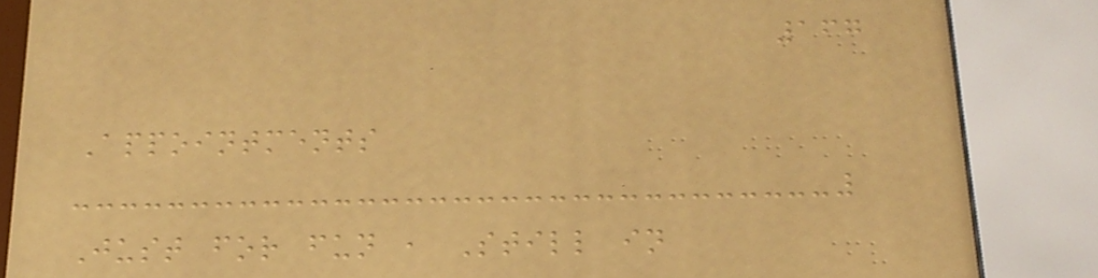167
Appointments
Just for fun , Still in
